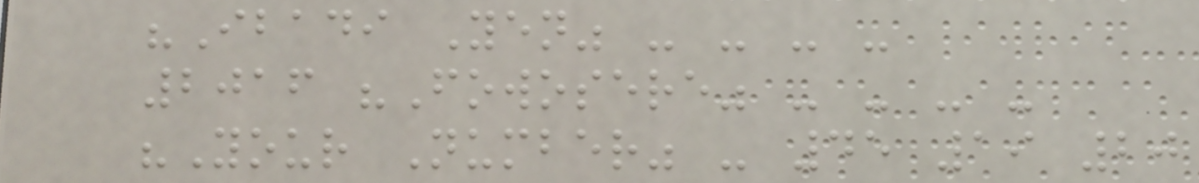"Ibadi Yen" - - - -
2016 "Fowosere" - - - -
"Your Number" - 45 19 20
